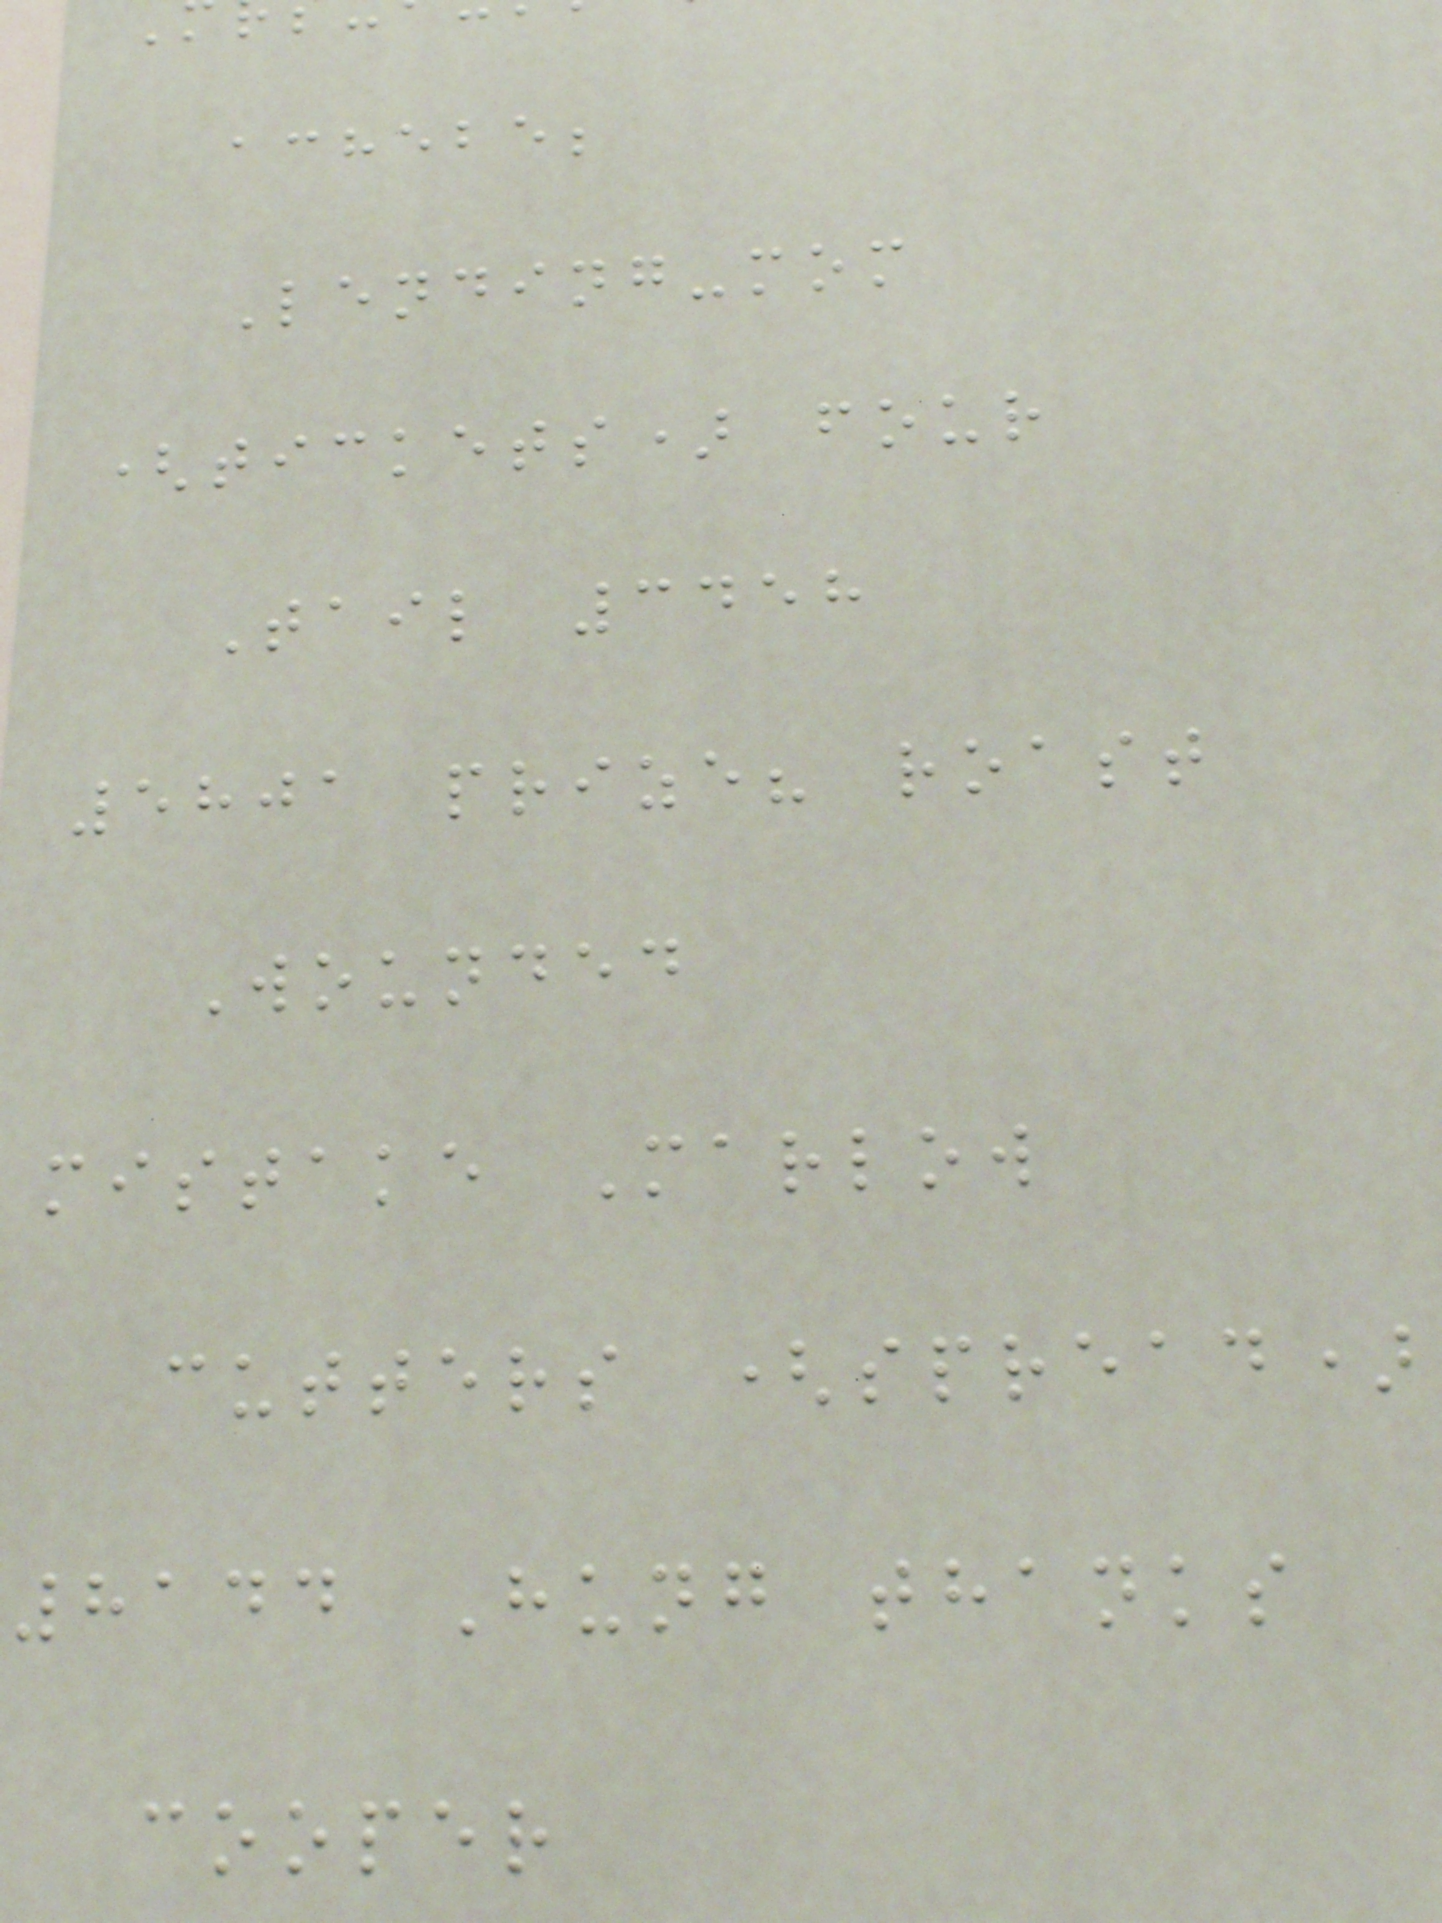achebe;
Lending-mom
(tickets) four
Tail 3458
5801 prize? roast
Wounded
mistake Marlow
cutters (spread)
8144 Hung thanks
cooper
